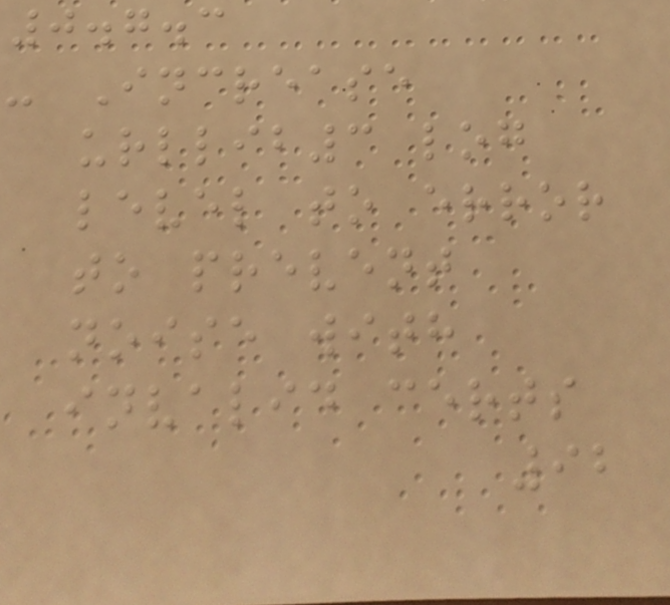0.7.3
- Increase
urllib3 log
level to error
to prevent
noise with
invalid certs
92
